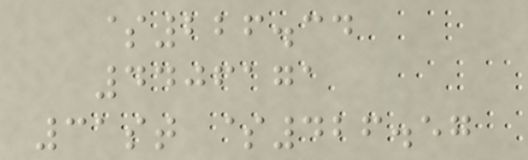$226.34
4406171
31st $426.57
